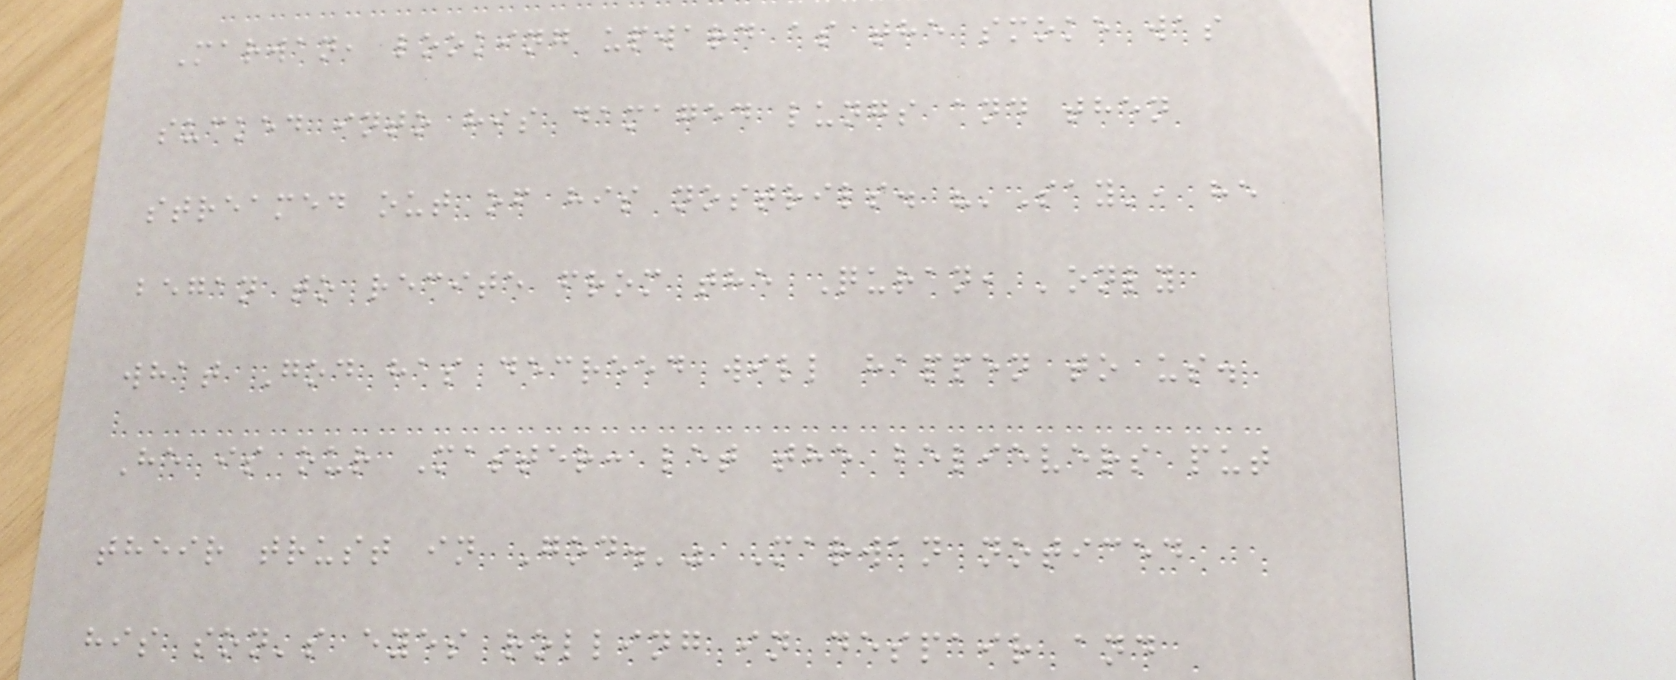Marwan, looking upward as the smoke was
sucked into his damaged lungs and then
streamed out of his nostrils. "'Say', he
began to recite from the Quran, 'only
what God has decreed will happen to us.
He is our Master: let the believers put
their trust in God.'" Marwan noticed
his son's eyes rolling in despair and
